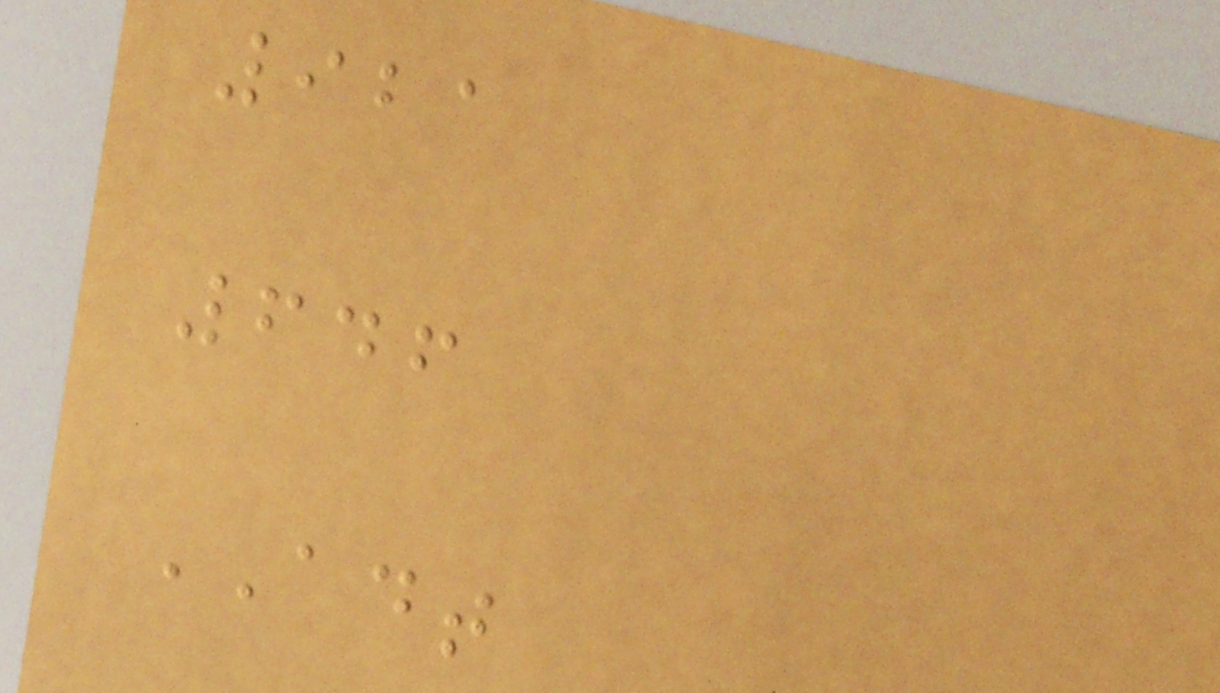921
646
ADT
